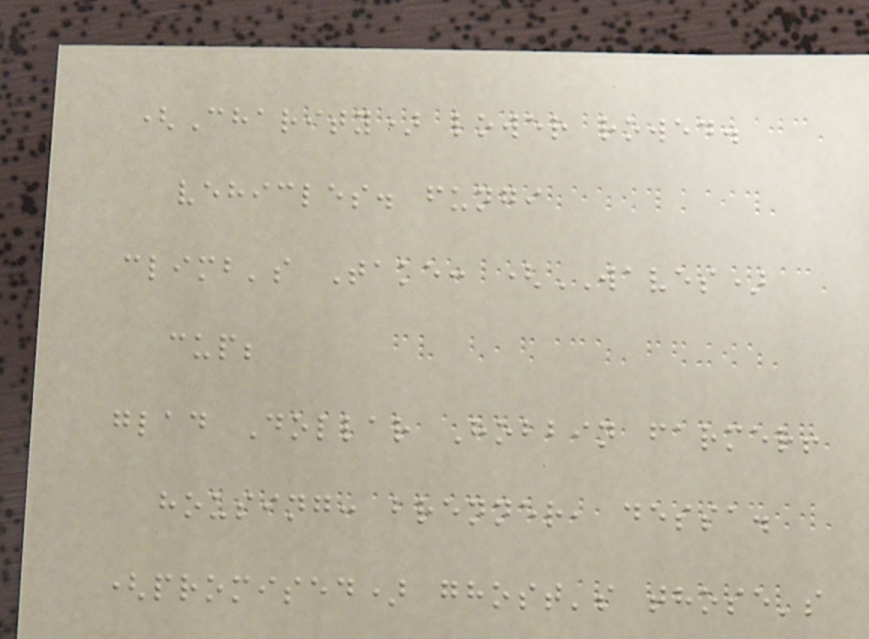(Charity) lower rowed.
vehicles. fungi
climb's Take: (WAVES)
cup;
glad Dollar Hobbin farmer!
housing: brenner, dessa.
(promised) ghost's those's
